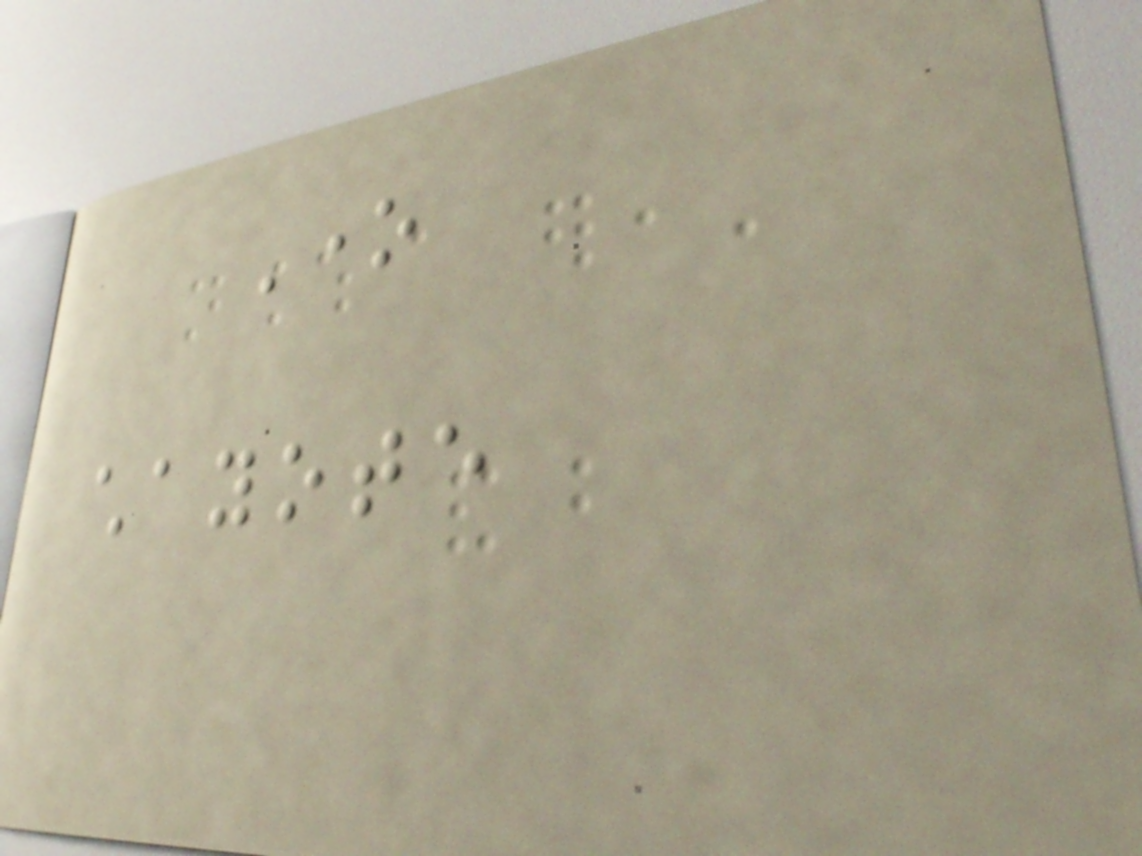One
chayote
